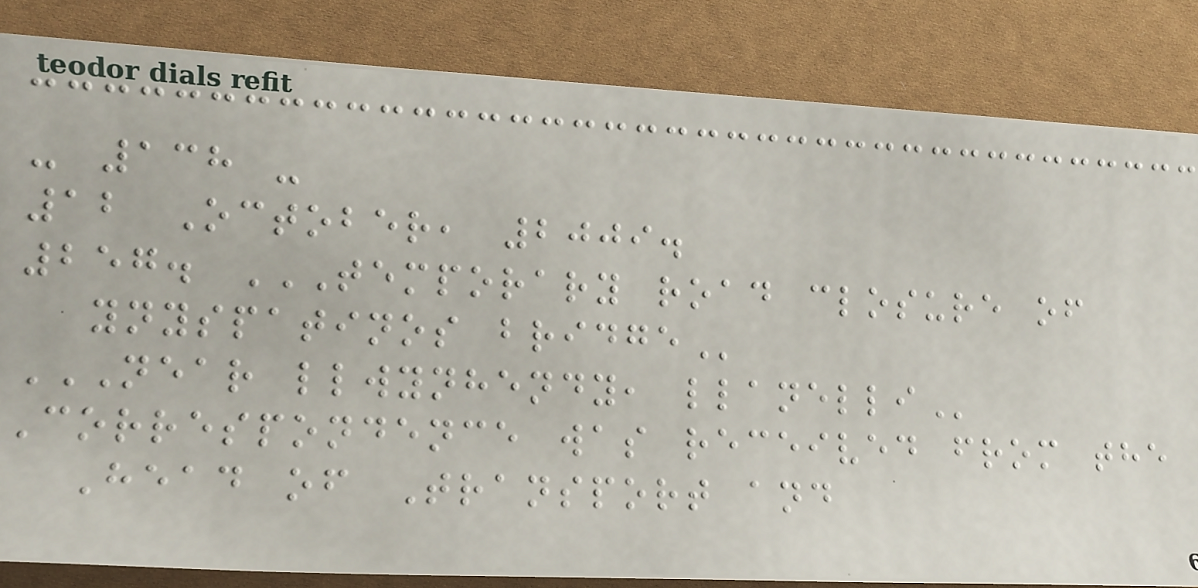- 138 -
12 October, 2009.
257. TEMPORARY ROAD CLOSURE OF
YNYSPATINOS BRIDGE
NEAR LLWYNHENDY, LLANELLI
Correspondence was received from the
Head of Transport and
